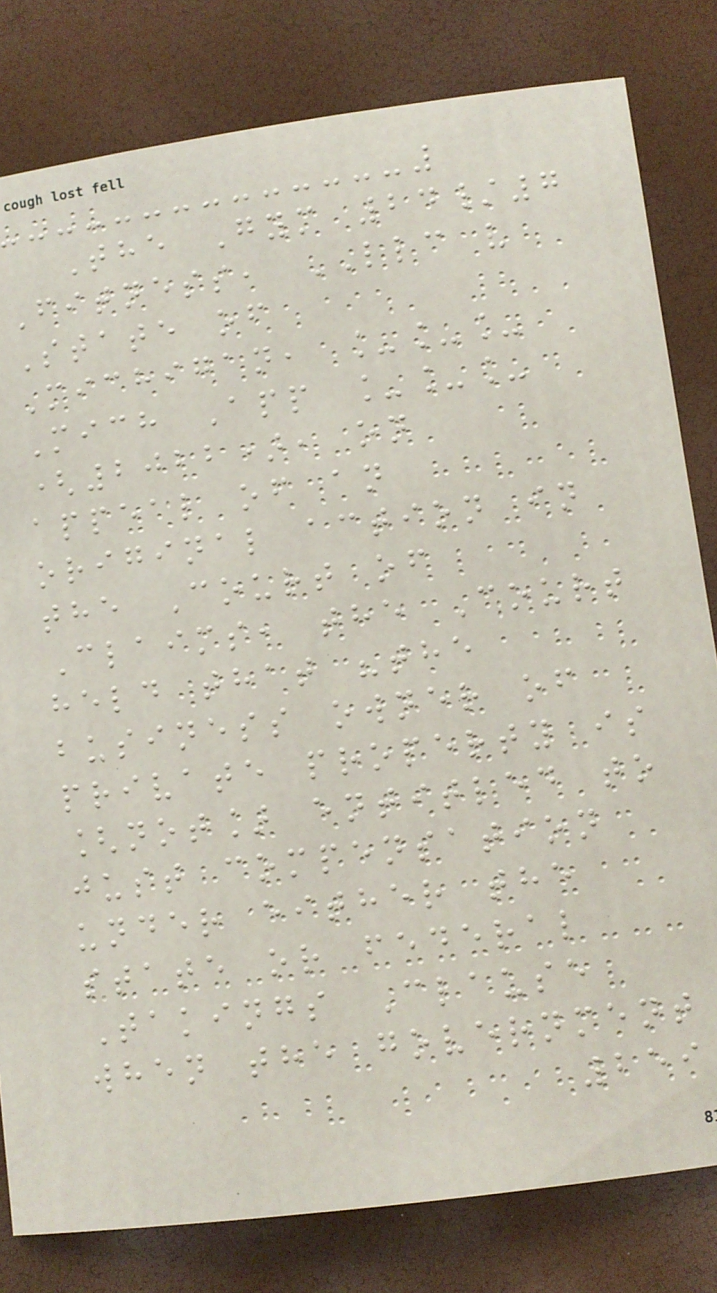The Gym 24/7
Fitness, LLC v
State of
Michigan, ___
Mich App ___
(2022), on
appeal of an
original action in
the Court of
Claims, the Court
held that "the
business owner of
private property is
[not] entitled to
just compensation
under either the
state or federal
Takings Clause
when the government
259
